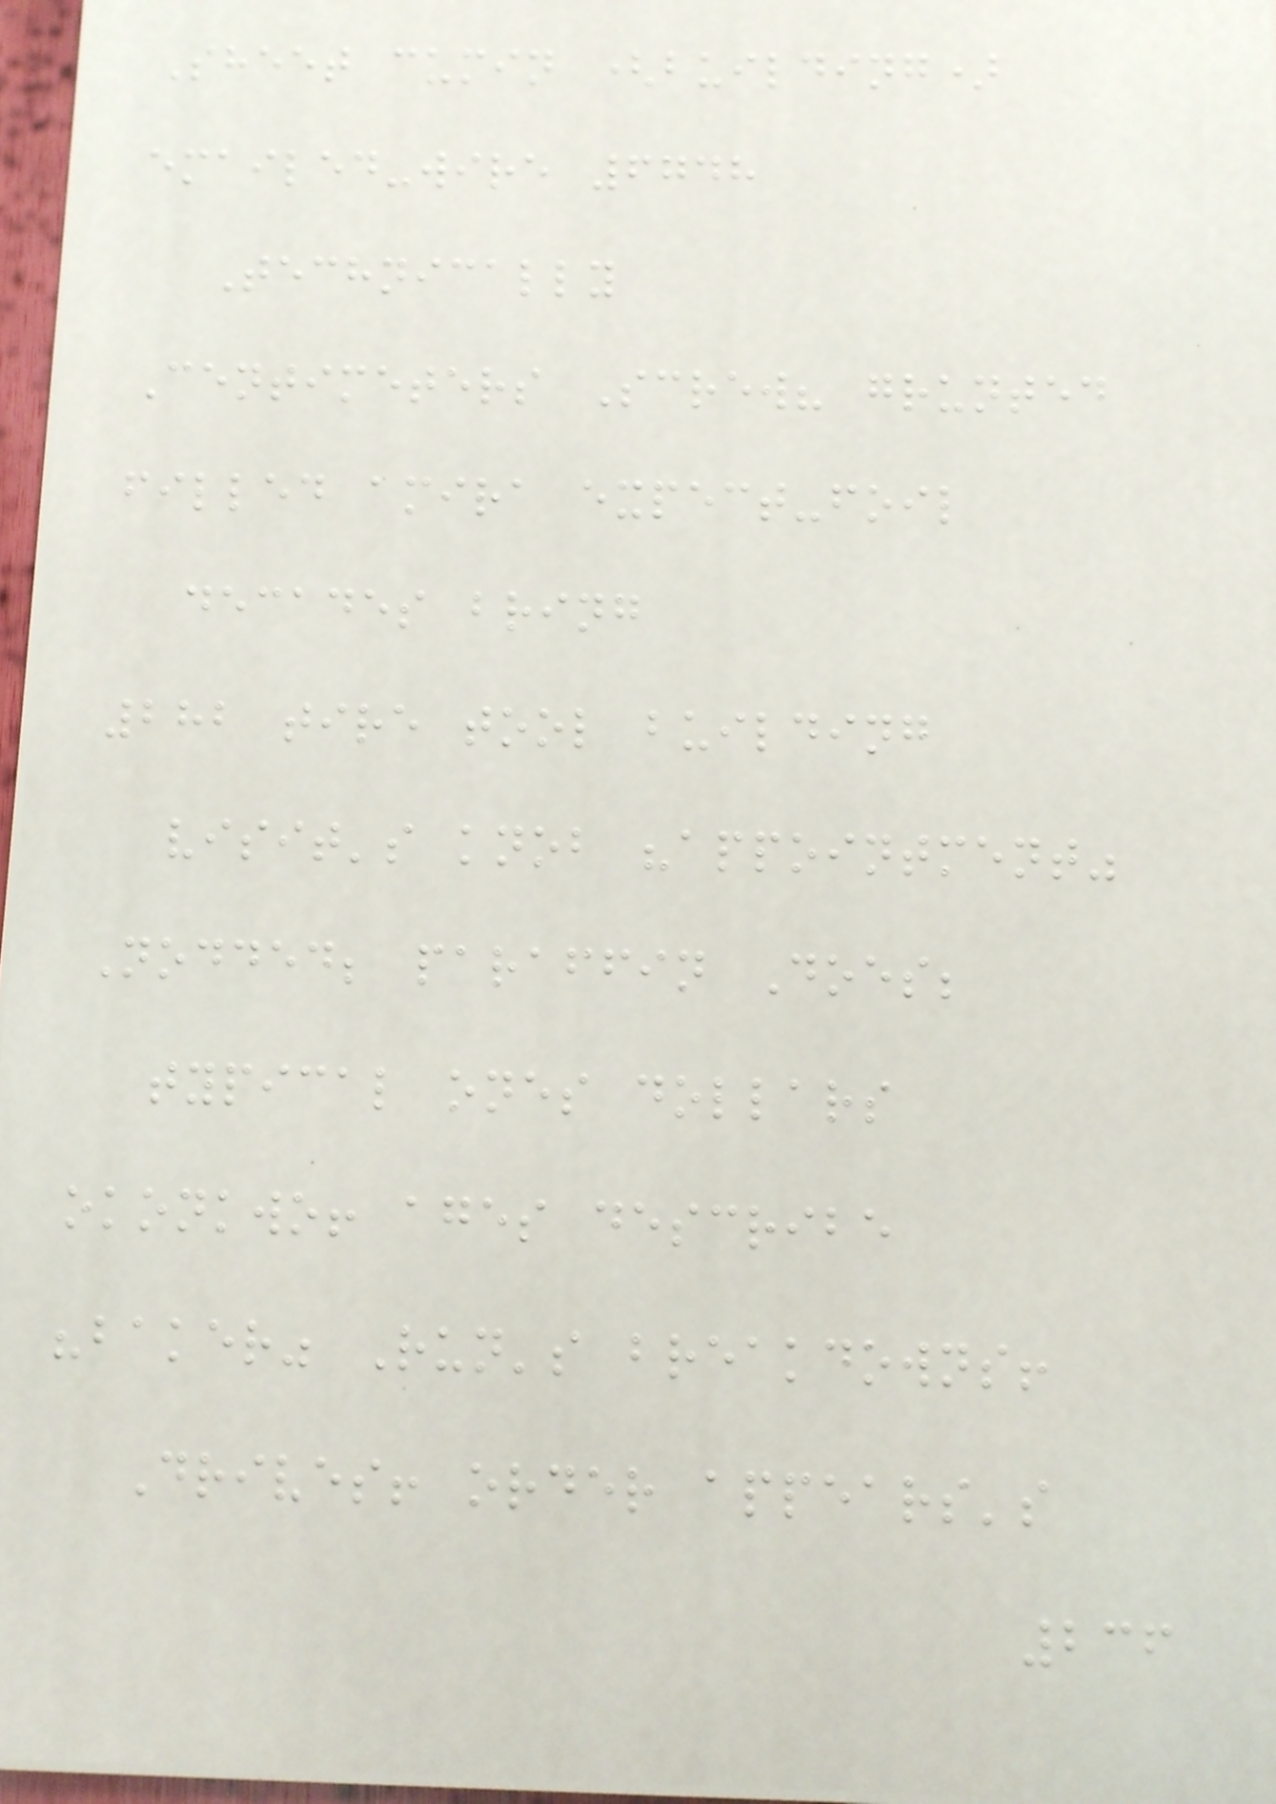Sheet cumin (building)
emailed-wire 6748
Technically
Centimeters Screw? grunted
filled amira expect-foil
decades bring
282 tire tool building
visit's knob "appointment"
Nodded; paraffin Does;
typical ones dollars
okonkwo! ages describe
"baker" Run's breakdowns!
Drives! order appears's
236
